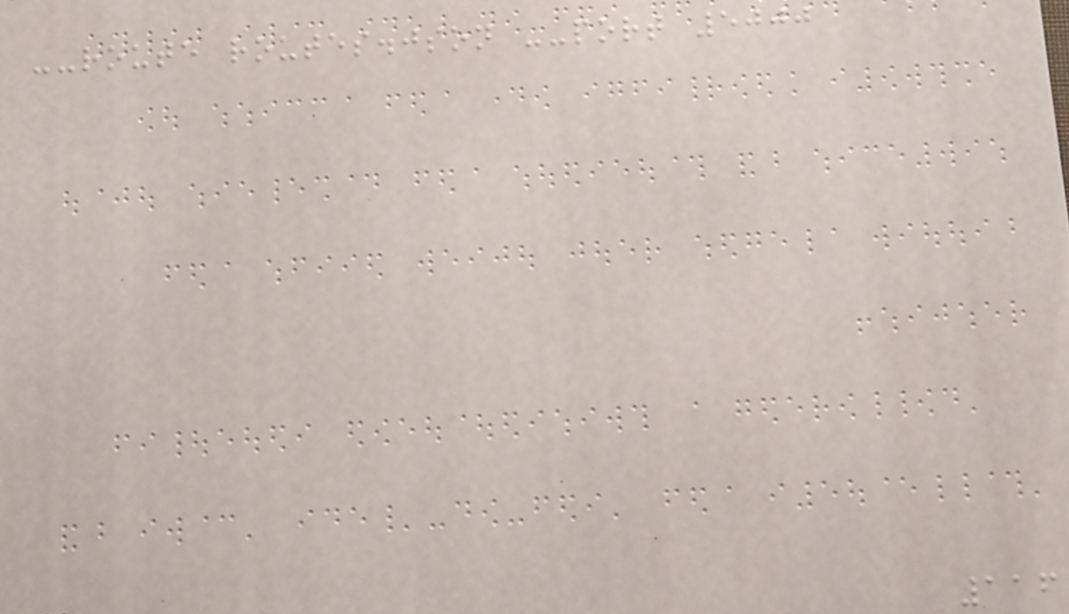--route routes.json --port 5000
116
